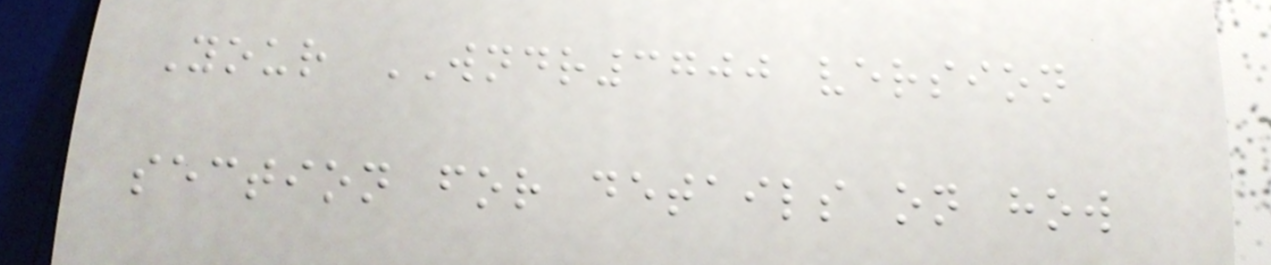Your WNDR3700 version
section for details on how
